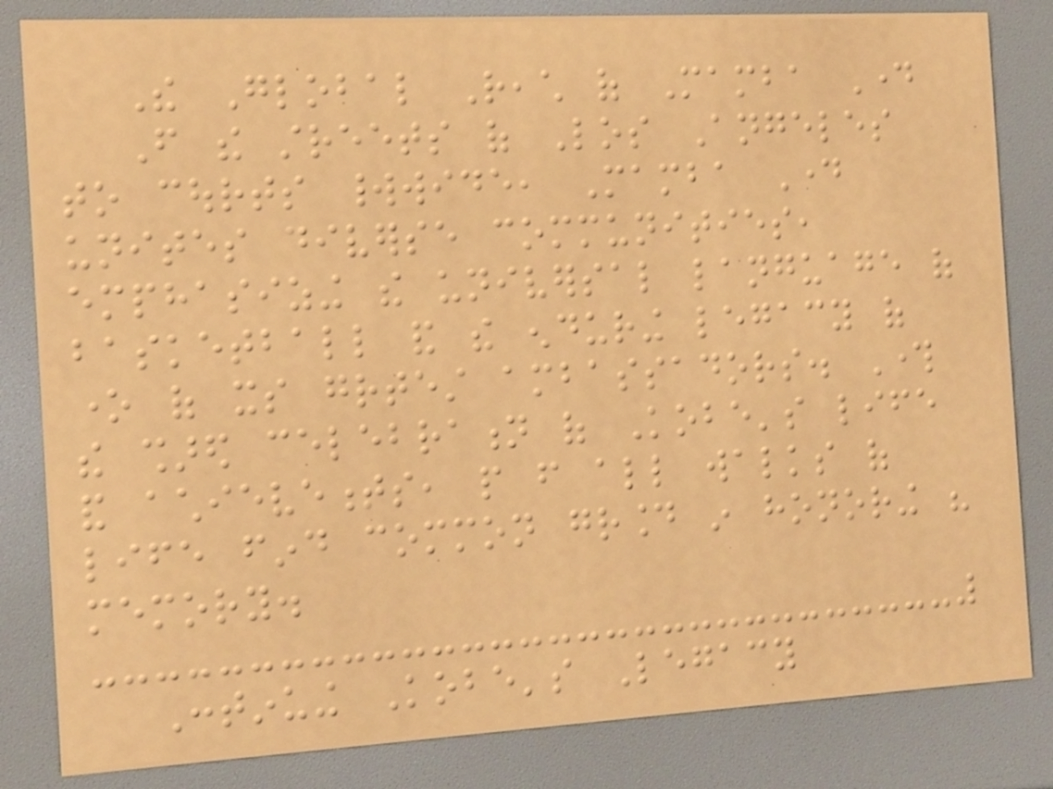The Global Reach of Mamba Day
From the streets of Los Angeles
to courts worldwide, Mamba Day
unites diverse communities,
emphasizing the universal language of
basketball and the enduring legacy of
one of its greatest ambassadors. Through
the shared celebration of Kobe's life
and achievements, people from all walks of
life find common ground in honoring his
memory.
Continuing Kobe's Legacy
